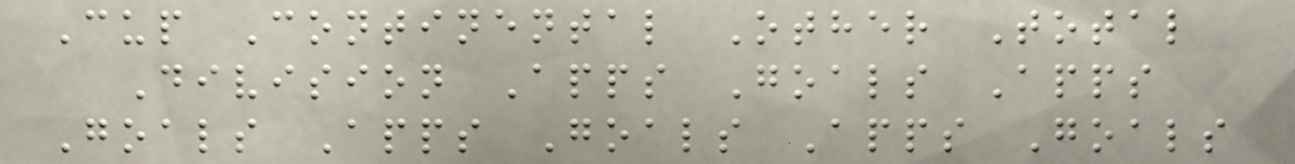Cup Continental Other Total
Division Apps Goals Apps
Goals Apps Goals Apps Goals
